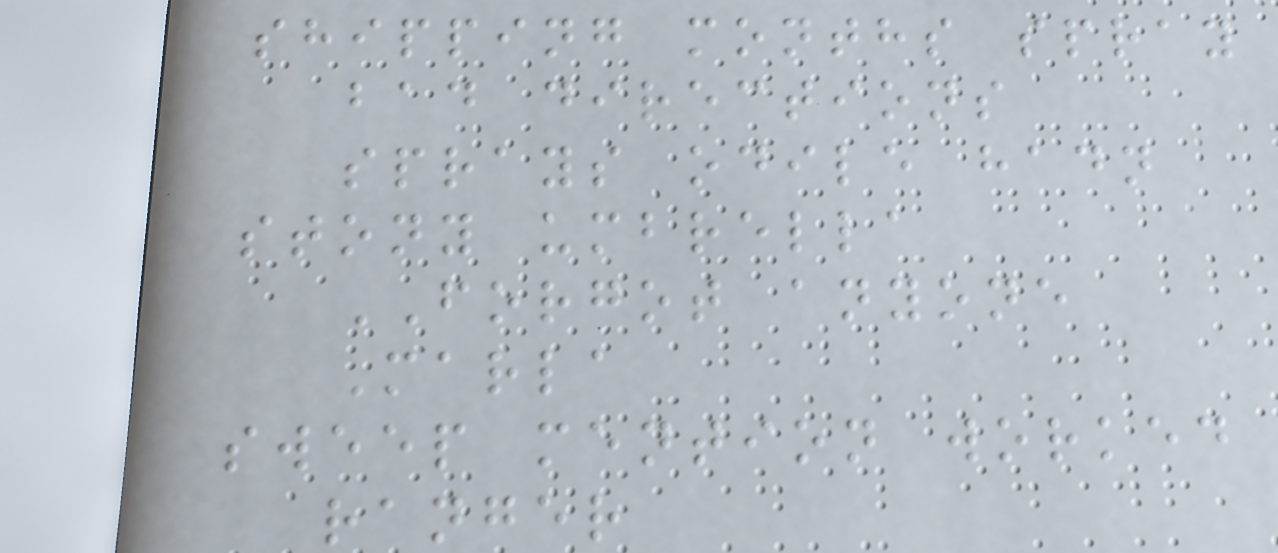shipping months spray
bad directions
sprays odile hadn
stony umbrella
FORGOT anyone
Marla
sweep mention worked
ranger
